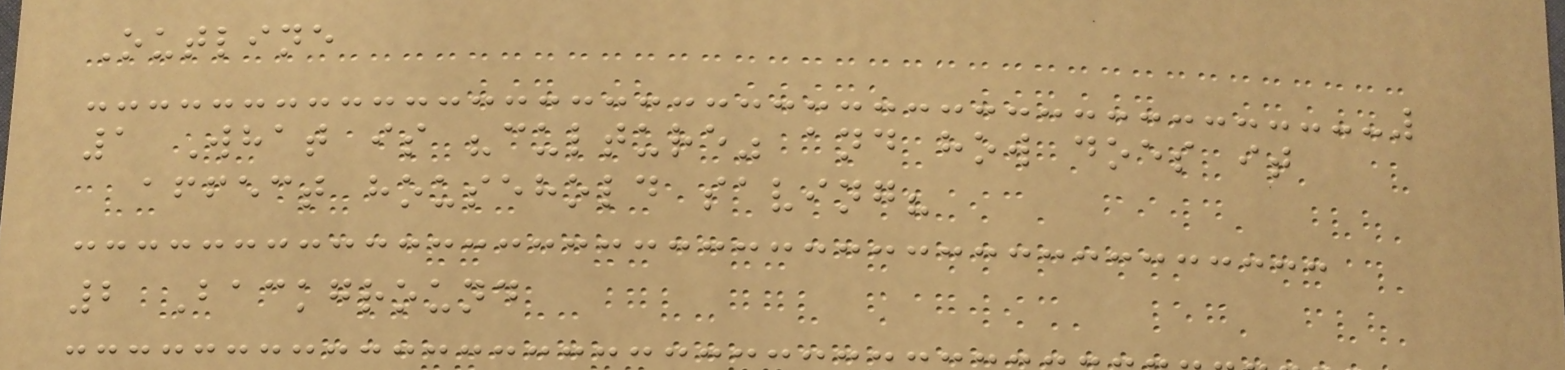Outline
1 What is "culture" and how does it
affect household saving?
2 Background
